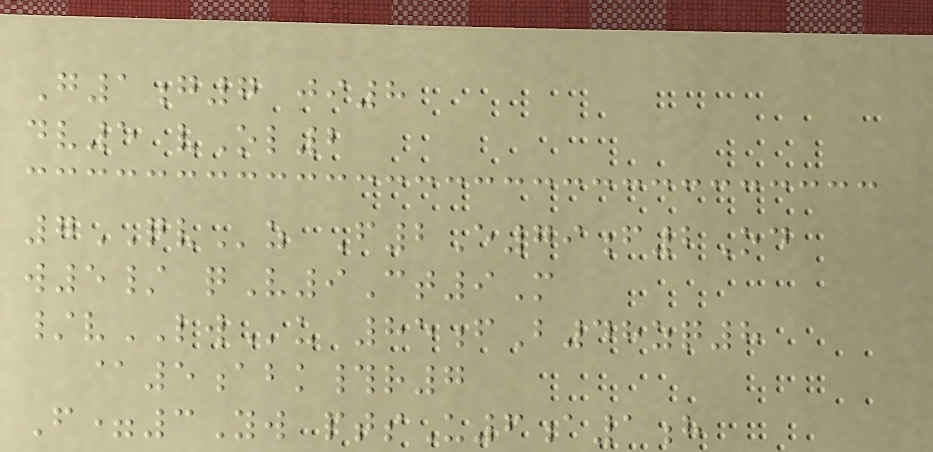G1g7 ji8
dv5 vOl2
7QVz F2E79f2Od
w5/ qV9Ct9M
/vLWu 85fB48zq8
@5abk#r7
F=3Yw ptsU6a1h
